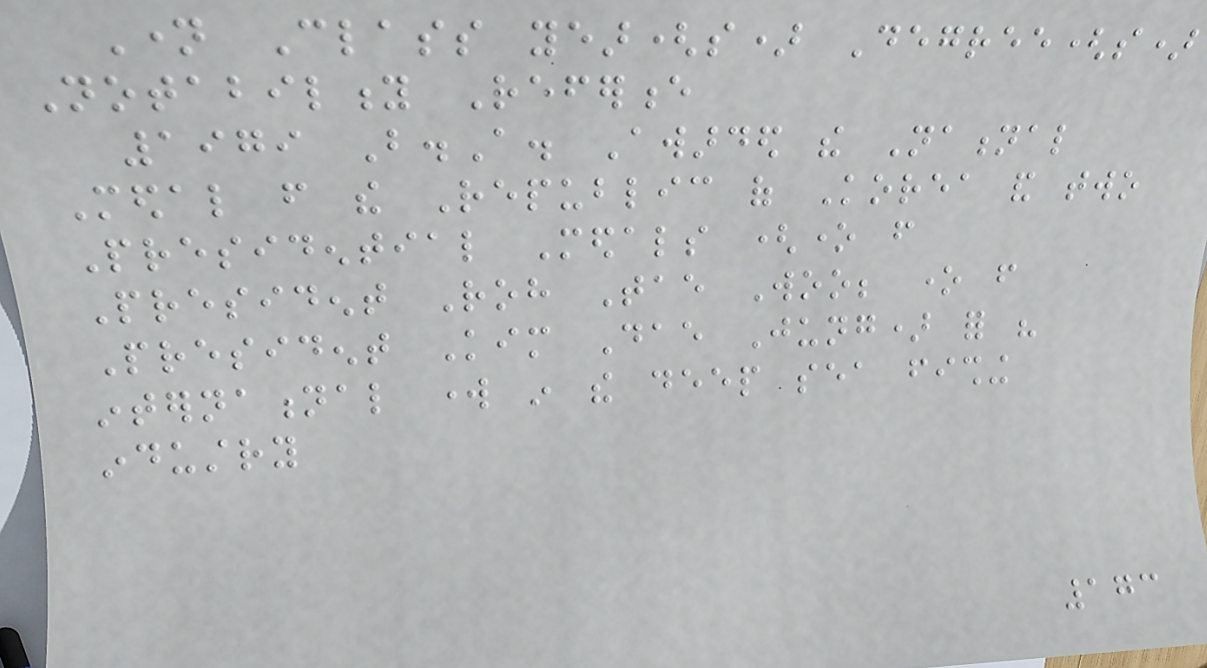Name Class year(s) Degree(s)
Notability Reference
1979 B.A. Awarded the National
Medal from the Republic of Korea and two
Presidential Medals (one from
President Roh Tae Woo; one from
President Kim Dae Jung) for his
international work in the deep sea fishing
industry
173
